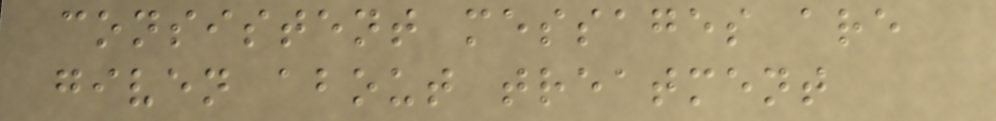consistent messages are
given about treatment
